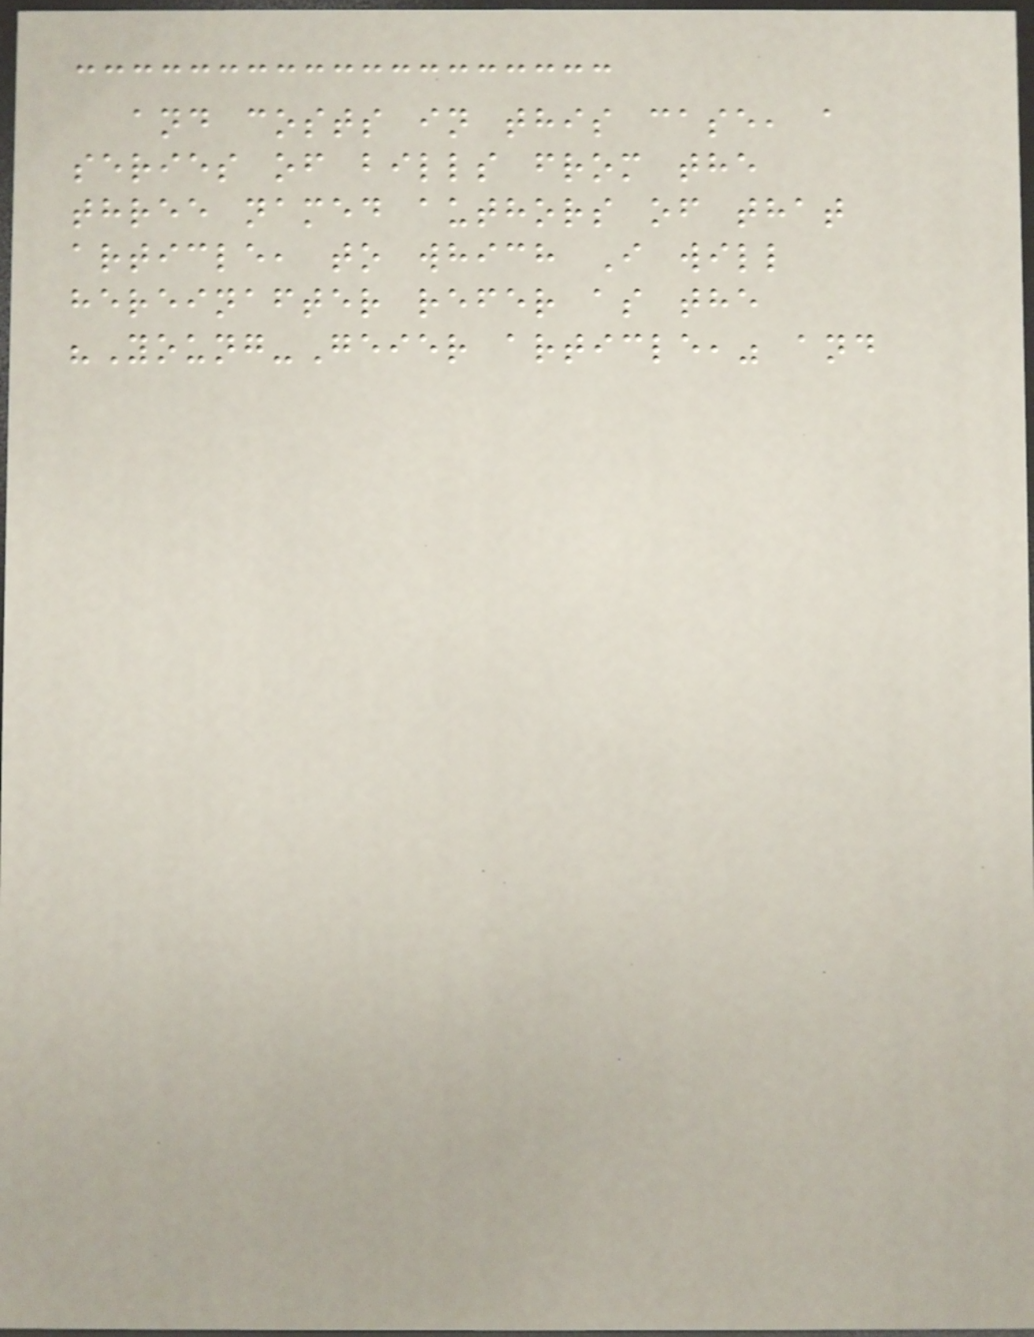and costs in this case, a
series of bills from the
three named authors of that
article, to which I will
hereinafter refer as the
"Young-Geier article," and
